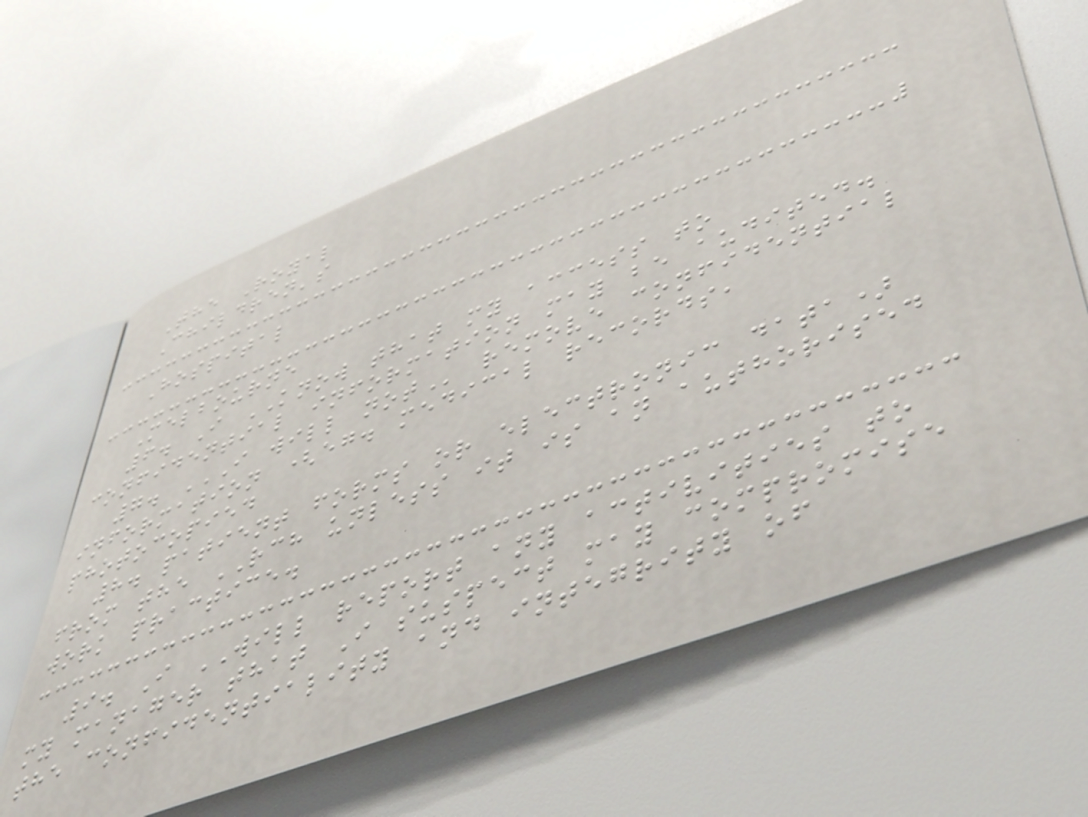The Royal
Children's
Hospital
Melbourne
6. I KNOW that my access to
confidential information may be audited.
7. I WILL NOT remove confidential
information (eg. medical records,
photocopied
8. patient forms or electronic data)
from the RCH unless it is an authorised
work practice.
9. I WILL report any activities to
my manager that I suspect may compromise
the confidentiality and integrity of
